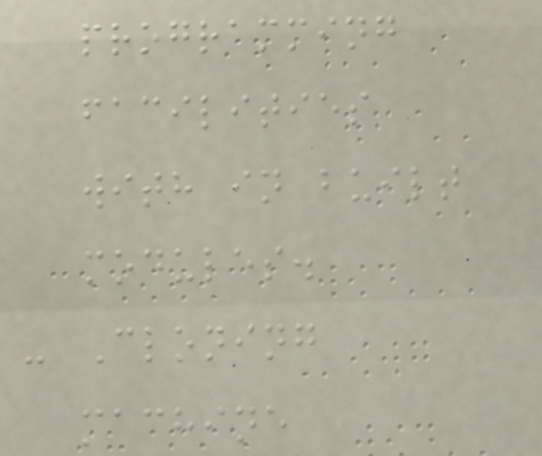programming
facilities
with in built
modules.
- Cloning
machine
